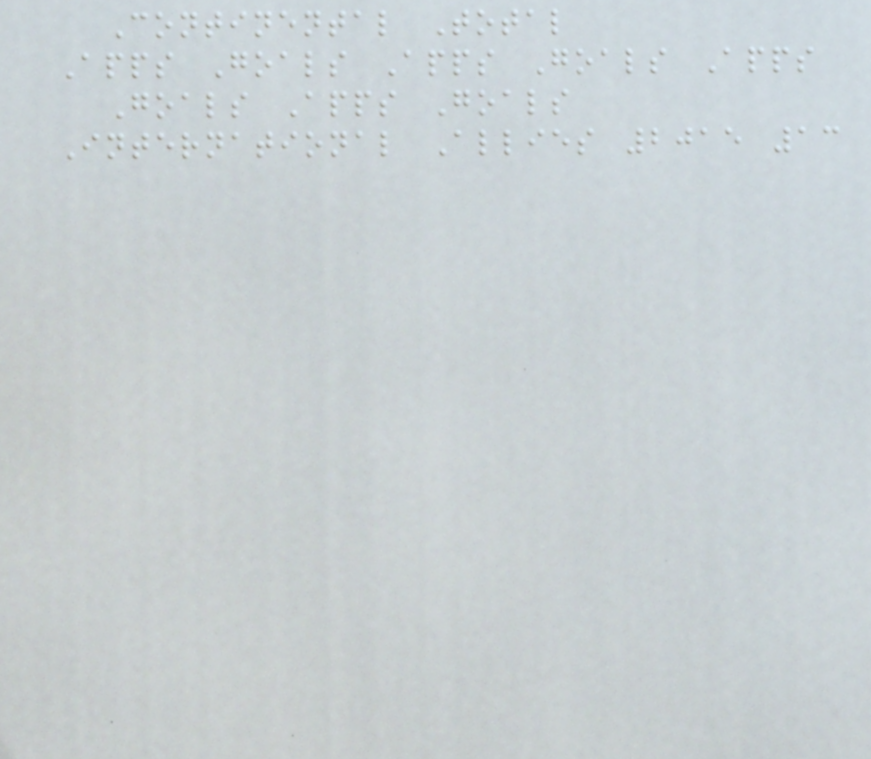Continental Total
Apps Goals Apps Goals Apps
Goals Apps Goals
International Allies 2015 13
